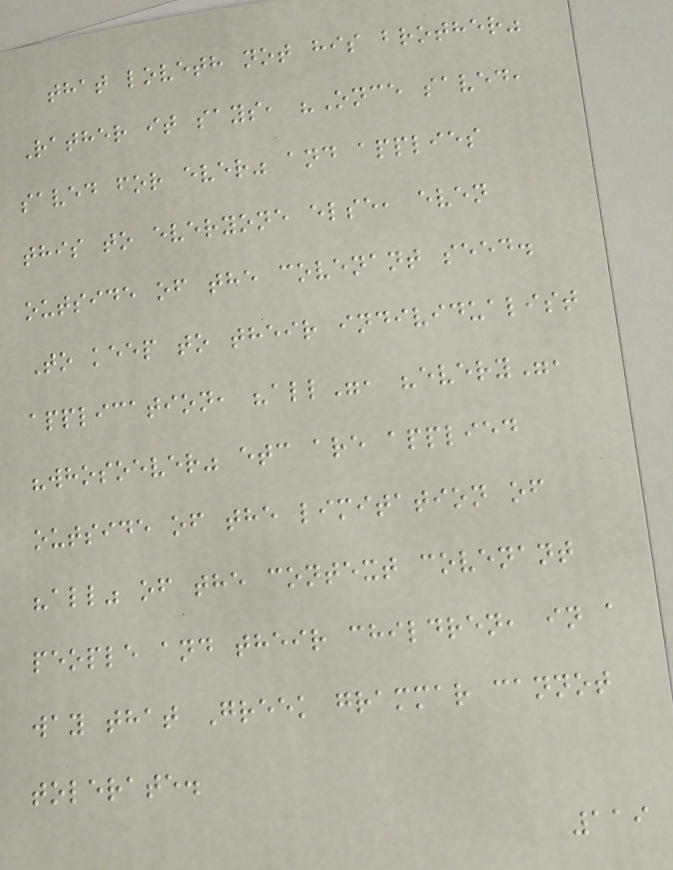that loveth not his brother"
Rather it says, "Once saved,
saved for ever" and applies
this to everyone else, even
outside of the covenant seed.
To keep to their individualist
application, "all", "every",
"whosoever" etc are applied
outside of the limitation of
"all" of the context covenant
people and their children, in a
way that Greek grammar cannot
tolerate.
119
